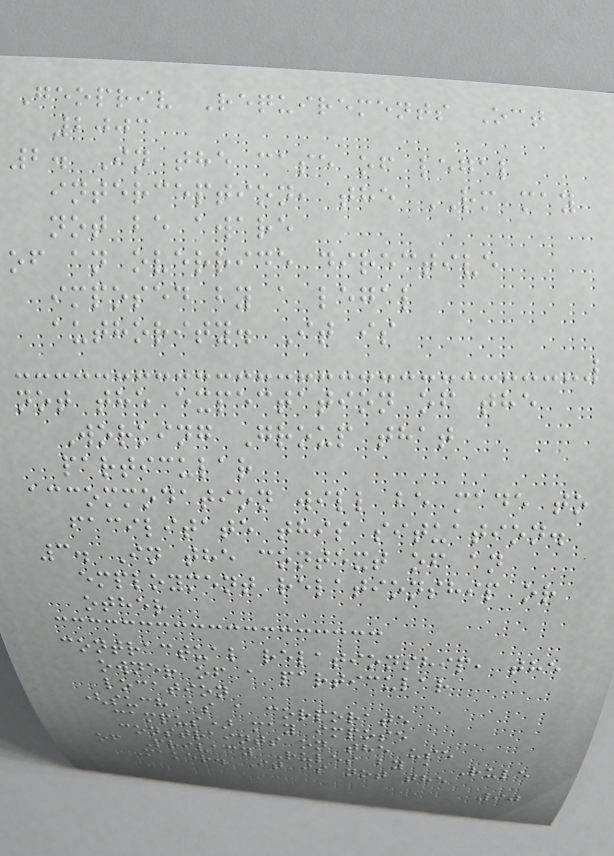Geopriv Requirements Oct
2003
2. In the case of legal
interception, the RM may
not be aware
of an override directive
imposed by a legal
authority. It is
not the expectation of the
Working Group that
particular
accommodation will be made to
facilitate this situation.
3. In the context of an
employment relationship or
other
contractual relationship, the
owner of a particular
location
(such as a corporate
campus) may impose
constraints on the use
of Privacy Rules by a Rule
Maker. It is not the
90
